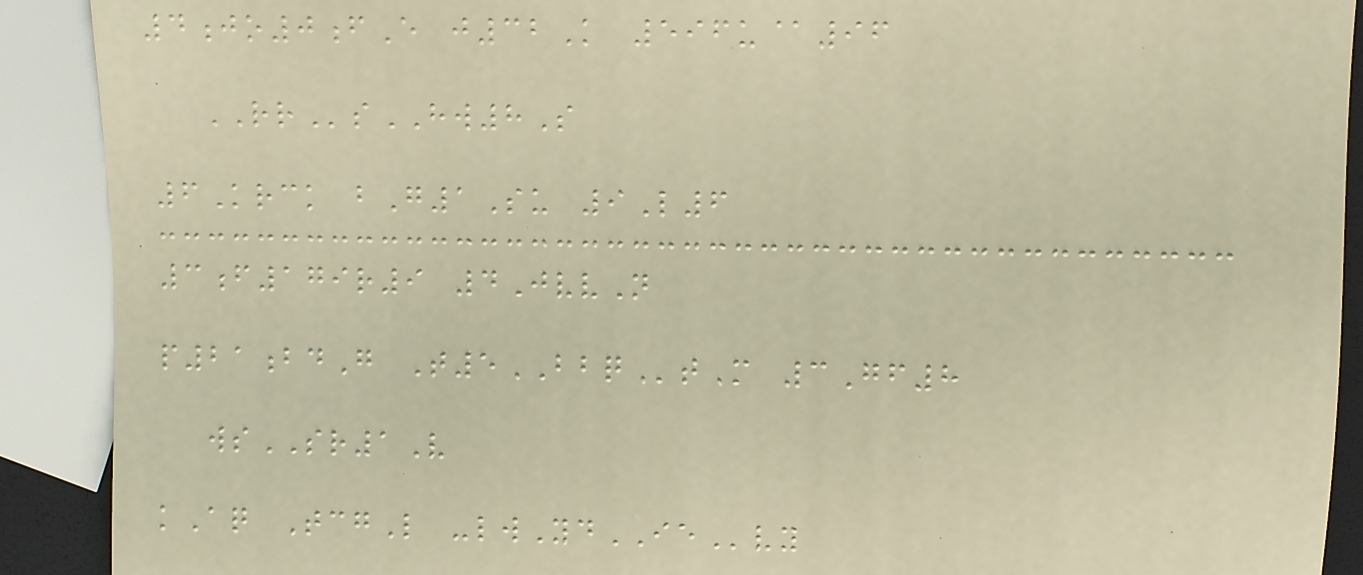4jo0fE j32K 596u@96
RRsHW8S
6Krck bG1Su 9L6
3f179r9 4JvvN
p21bdG T5BBQtM 3Gf8
wsSR1V
kAq TcgL -lwYdIEvy
